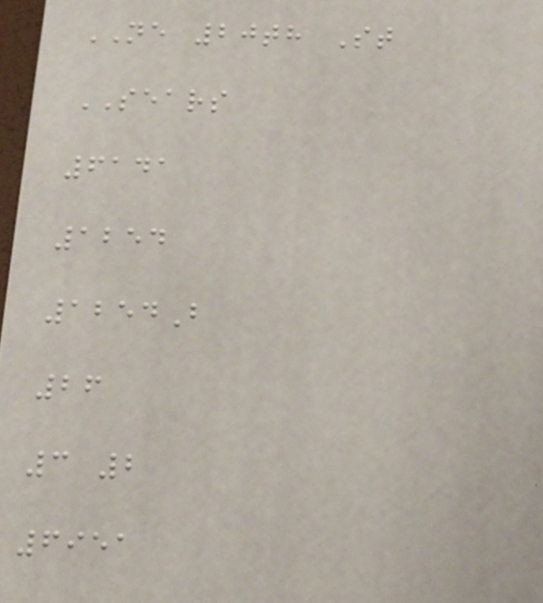NE 20th St
SEARS
6141
1254
1254B
26
3 2
6951
